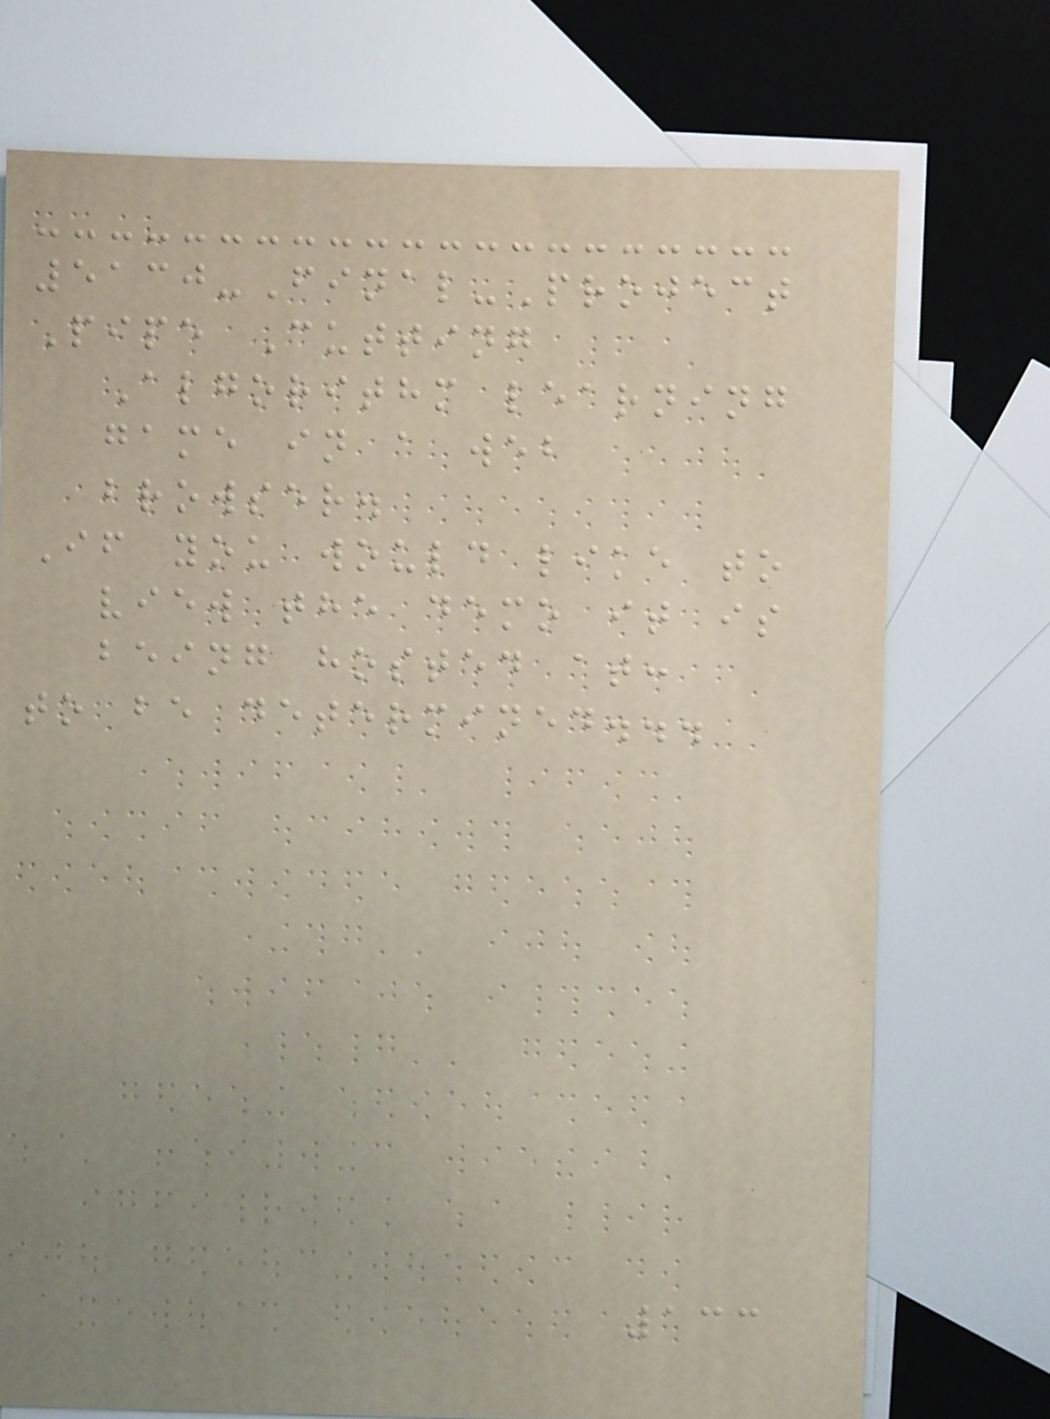5130-Final-Project
Pipe Cutting
Algorithm learning
game in a web
browser.
If you would like to
view the demo it is
being hosted at:
to be determined...
133
